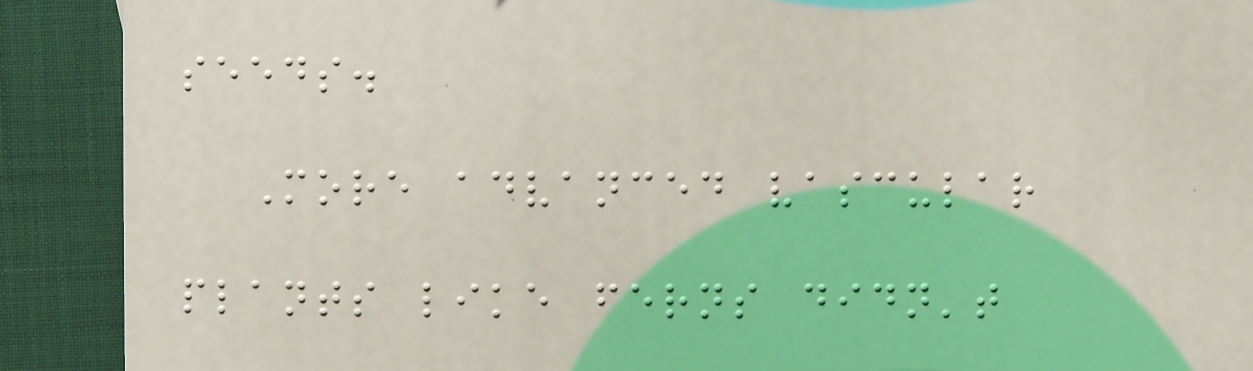seeds.
More advanced vascular
plants like ferns didn't
